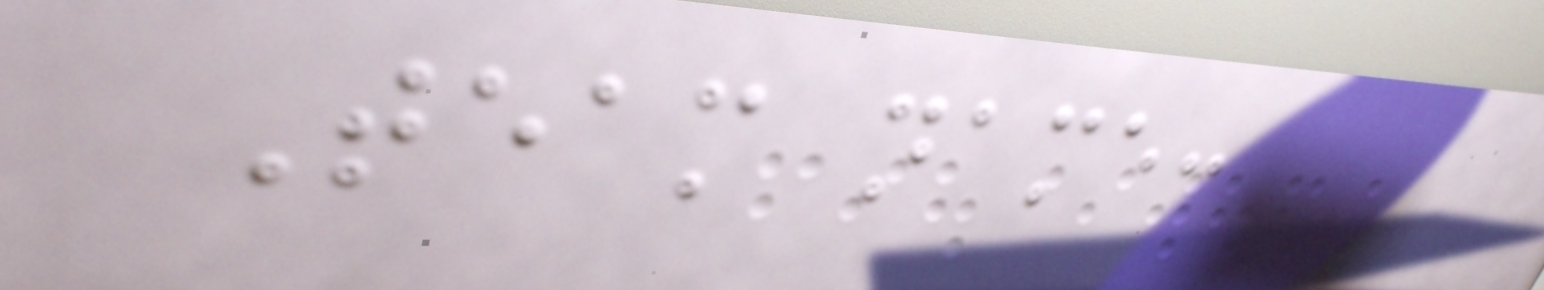Team name:
